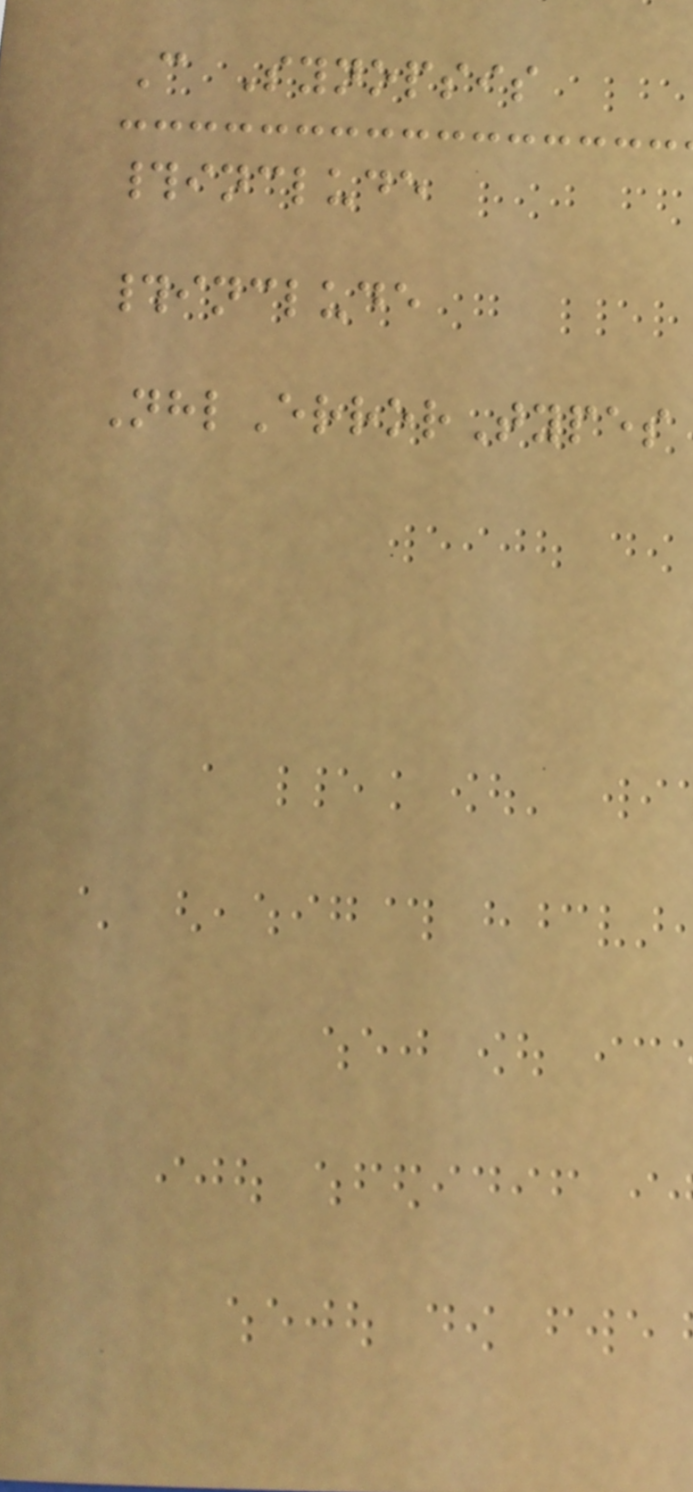C Synopsis
#include
#include
NhlErrorTypes
